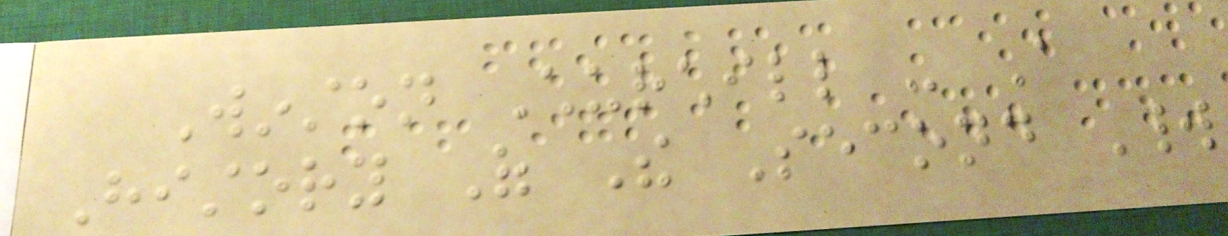Winston Churchill - A
History Of The Second World
